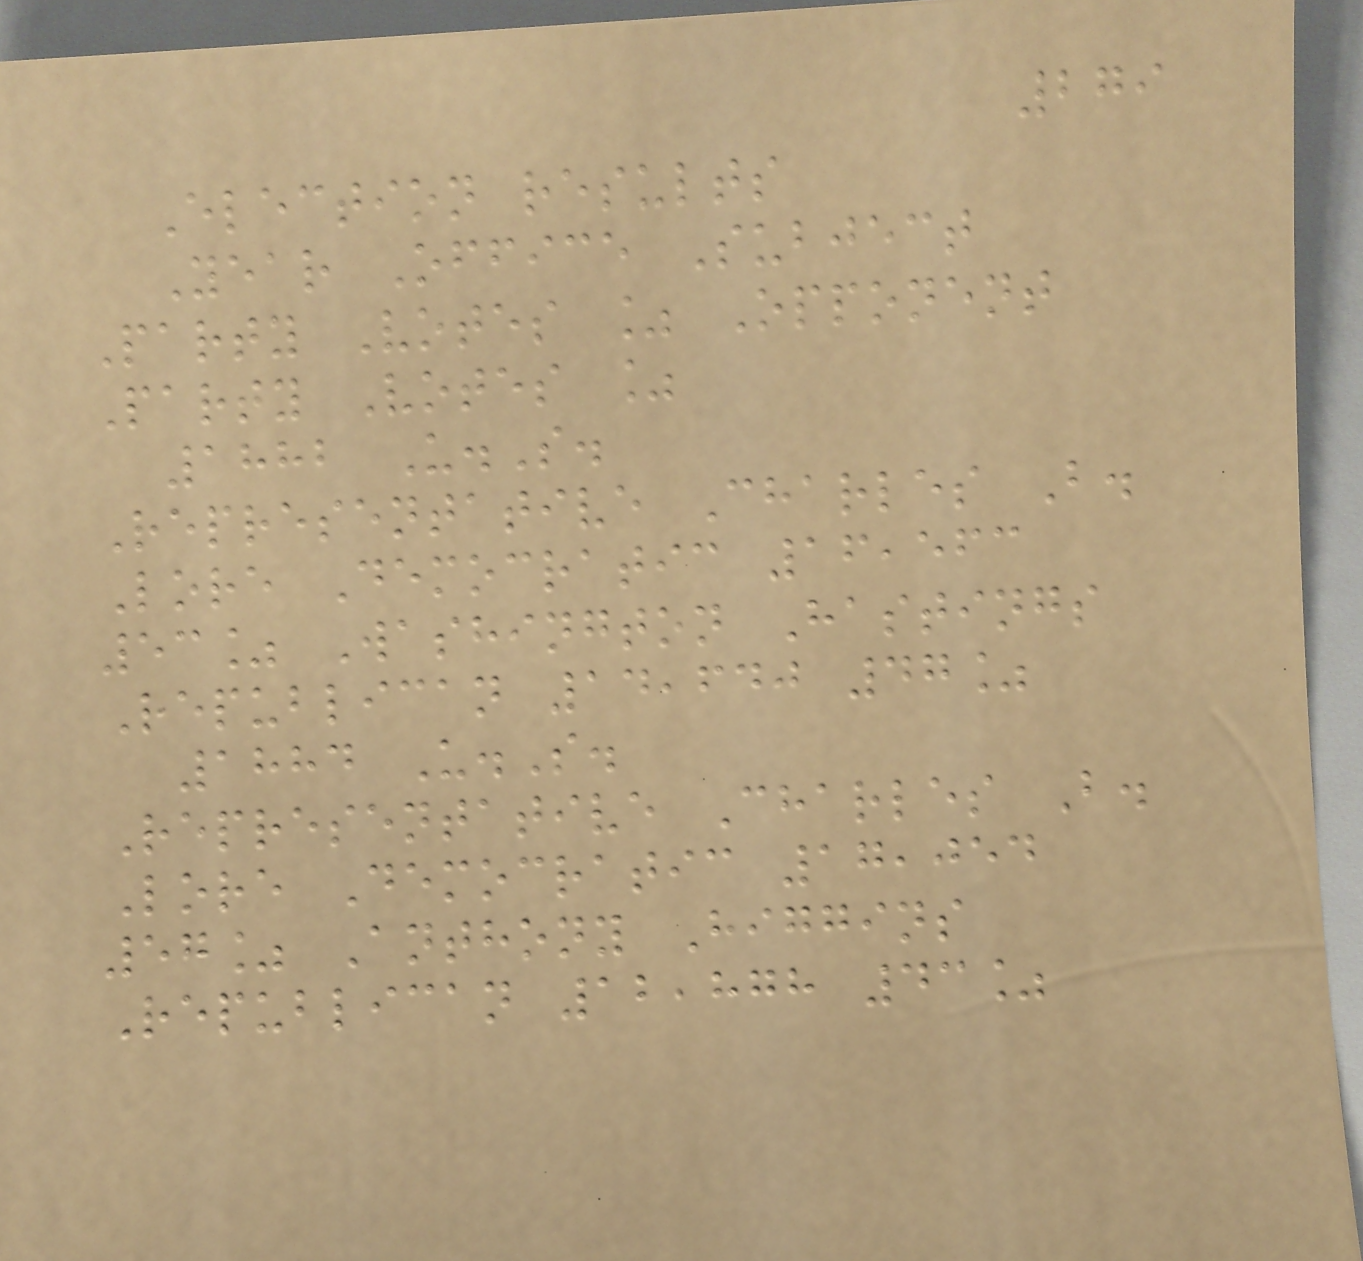279
Election results
Year Office Subject
Party Votes % Opponent
Party Votes %
1882 U.S.
Representative Charles B.
Lore Democratic 16,563
53% Washington Hastings
Republican 14,640 47%
1884 U.S.
Representative Charles B.
Lore Democratic 17,054
57% Anthony Higgins
Republican 12,878 43%
